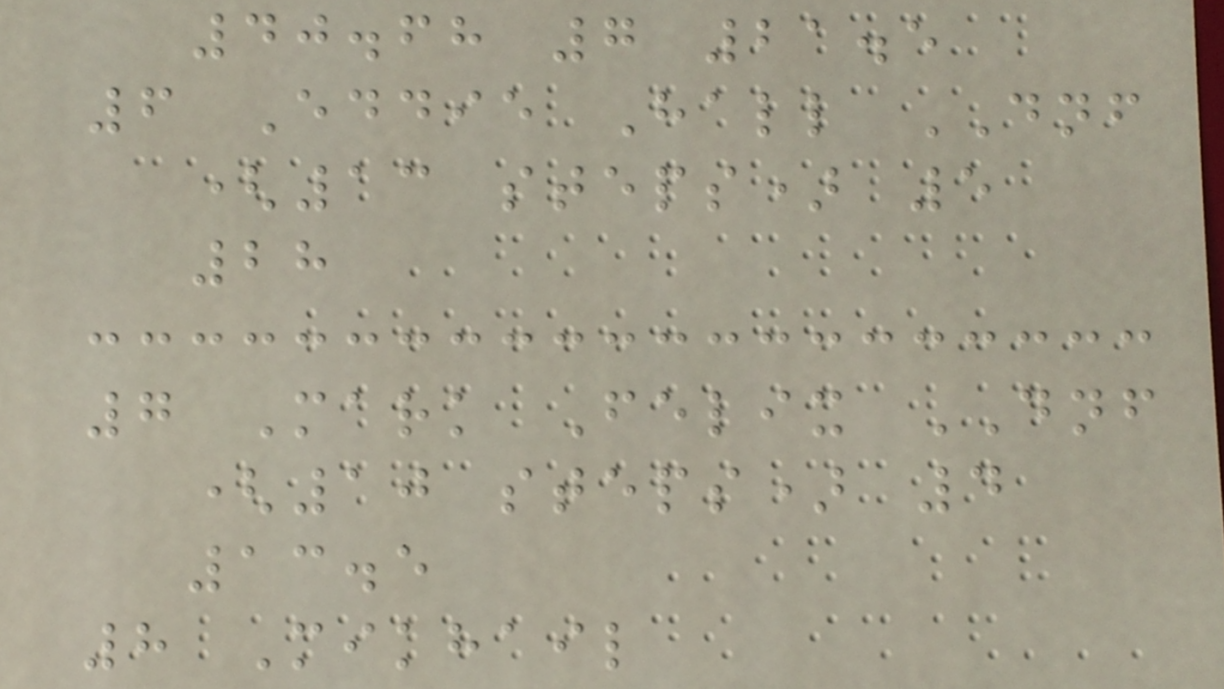40.68 7 21.5
6 Eddie Hall DNF
(13 steps) 5
28
7 Mark Felix DNF
(10 steps) 4
13.5
8 Mikhail
